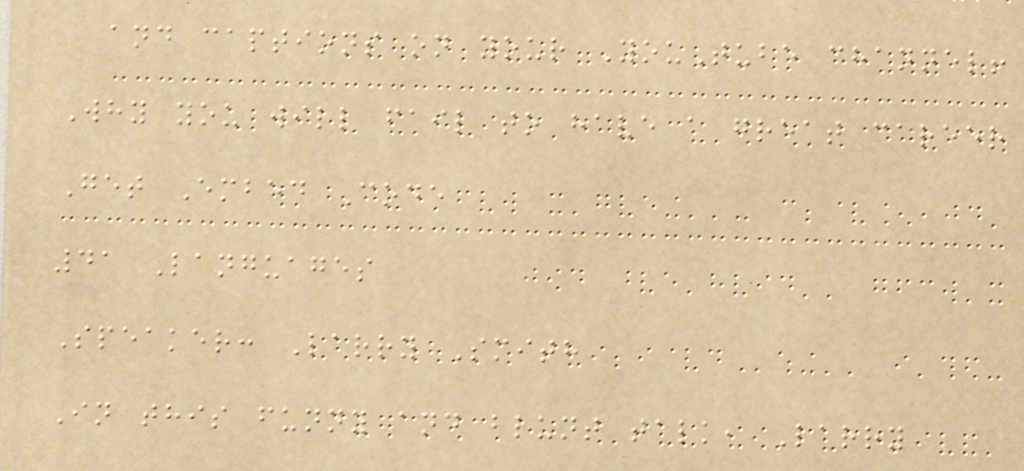and captions on your YouTube channel!
Why you will fail to have a great career
Get Embed Code
41 Languages
Speaker: Larry Smith
In this funny and blunt talk, Larry
